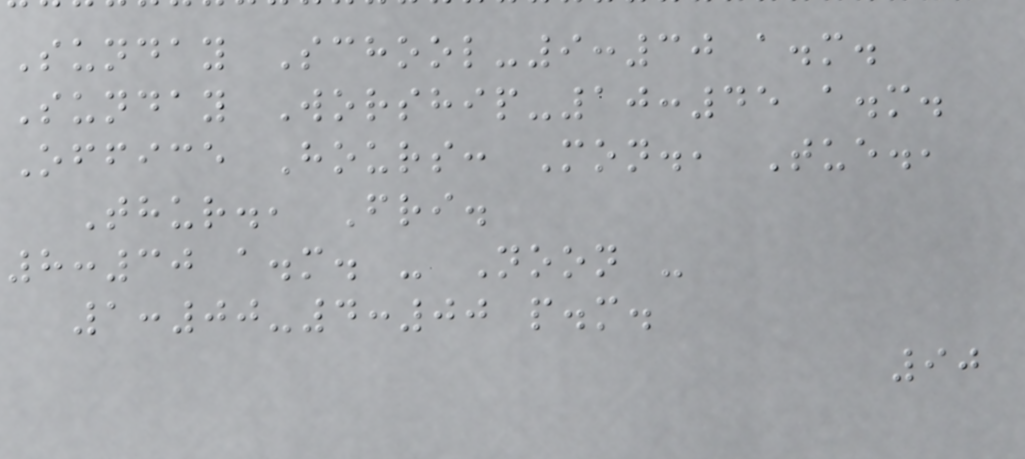Sunday School-9:30 a.m.
Sunday Worship-10:45 a.m.
Office Hours: Mon., Tue.,
Thur., Fri.
8:30 a.m. - Noon -
1:00-4:00 p.m.
90
